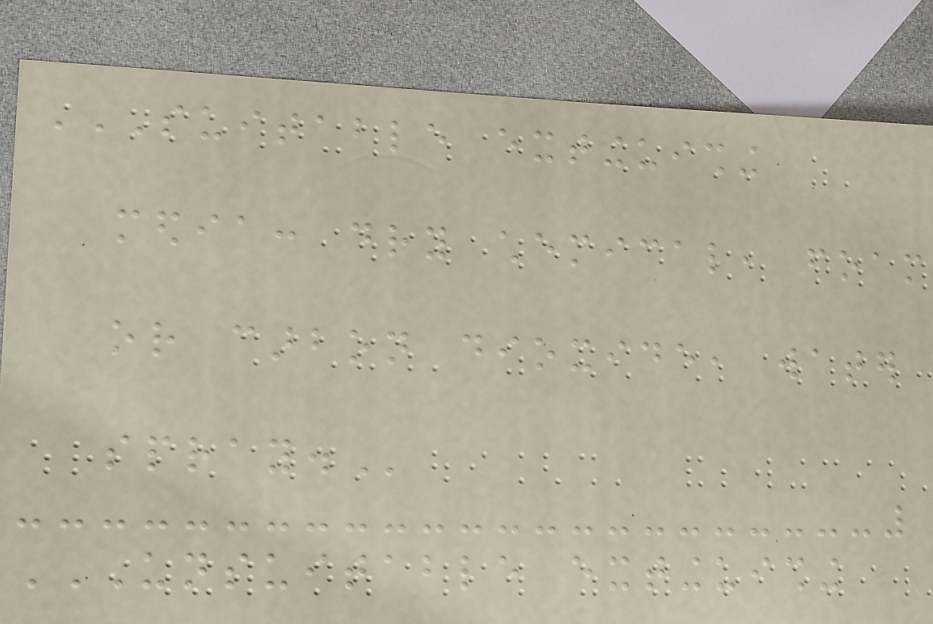SUITABLE EXTINGUISHING
MEDIA: DRY CHEMICAL, FOAM
OR CARBON DIOXIDE, WATER
SPRAY.
UNSUITABLE EXTINGUISHING
